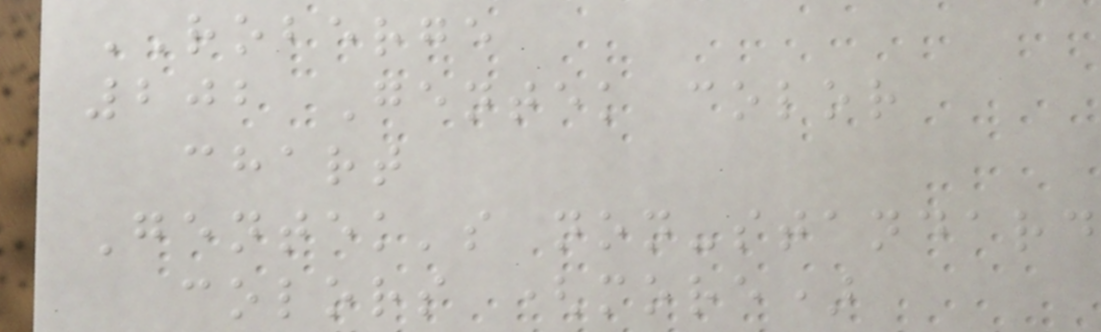ROBERGE
202 Gentek color
chart
Gentek's non-standard
colors (more)
